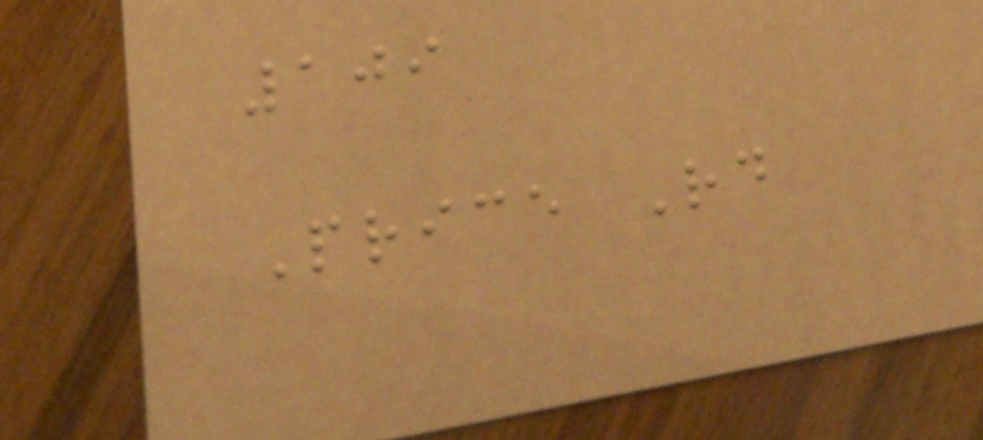109
Price Rd
